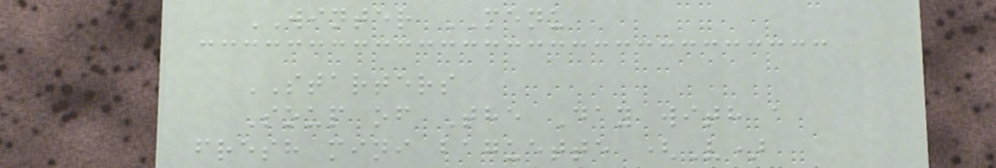WINTER MENU
STARTERS
Soup of The Day with a
fresh mini baguette (V)
